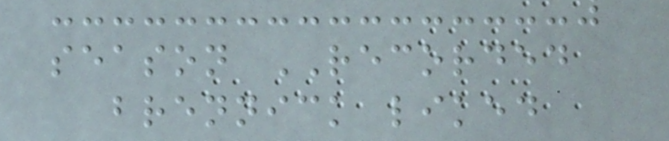season RECORDED
brennick liked
